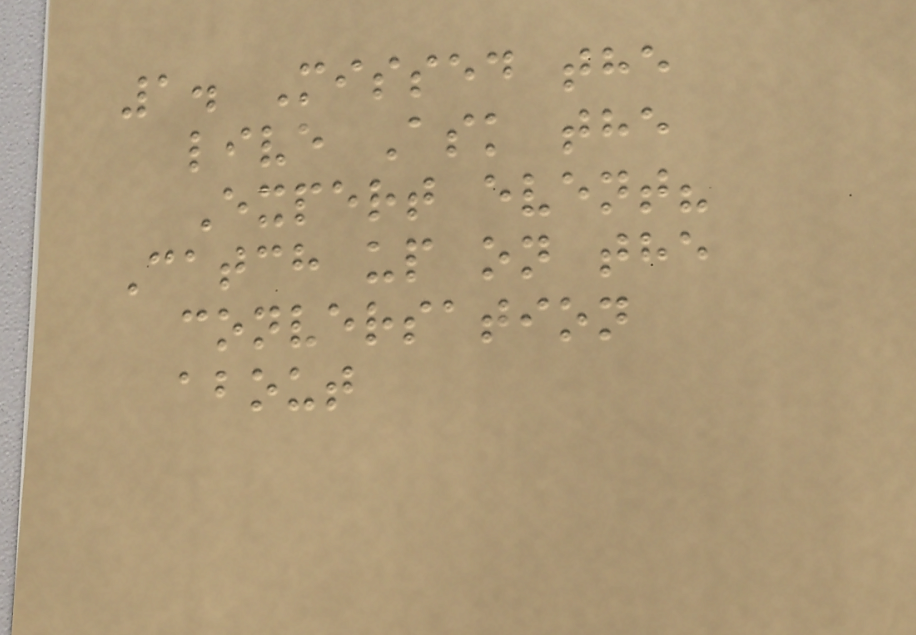1. Missed the
live Ask the
Expert event?
Catch up on the
conversation
about
